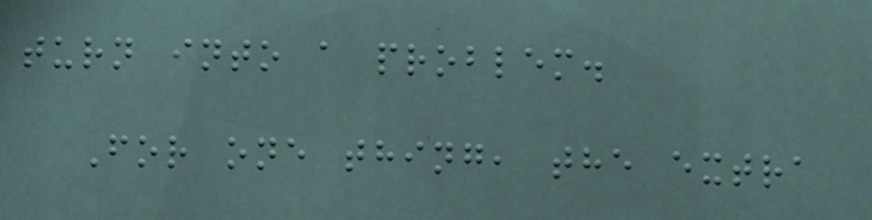turn into a problem.
For one thing, the extra
